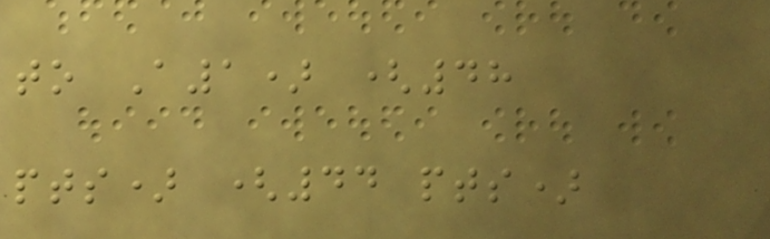to A1) (48
pts) (44 pts)
